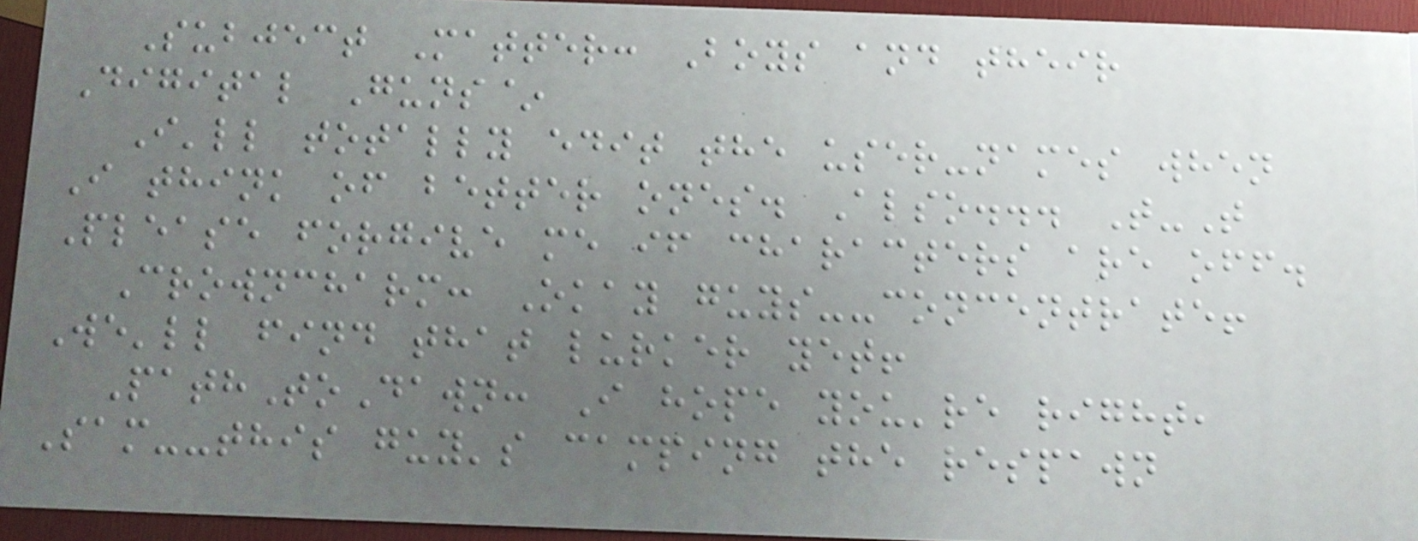Subject Matter: Boys and their
Digital Guns~
I'll totally edit the user-names when
I think of better ones. Also... T-T
Please forgive me if characters are off.
Crowncharm: Okay guys--concentrate!
We'll find that lurker yet!
PathToDawn: I hope you're right,
Sam--this guy's camping the respawn
